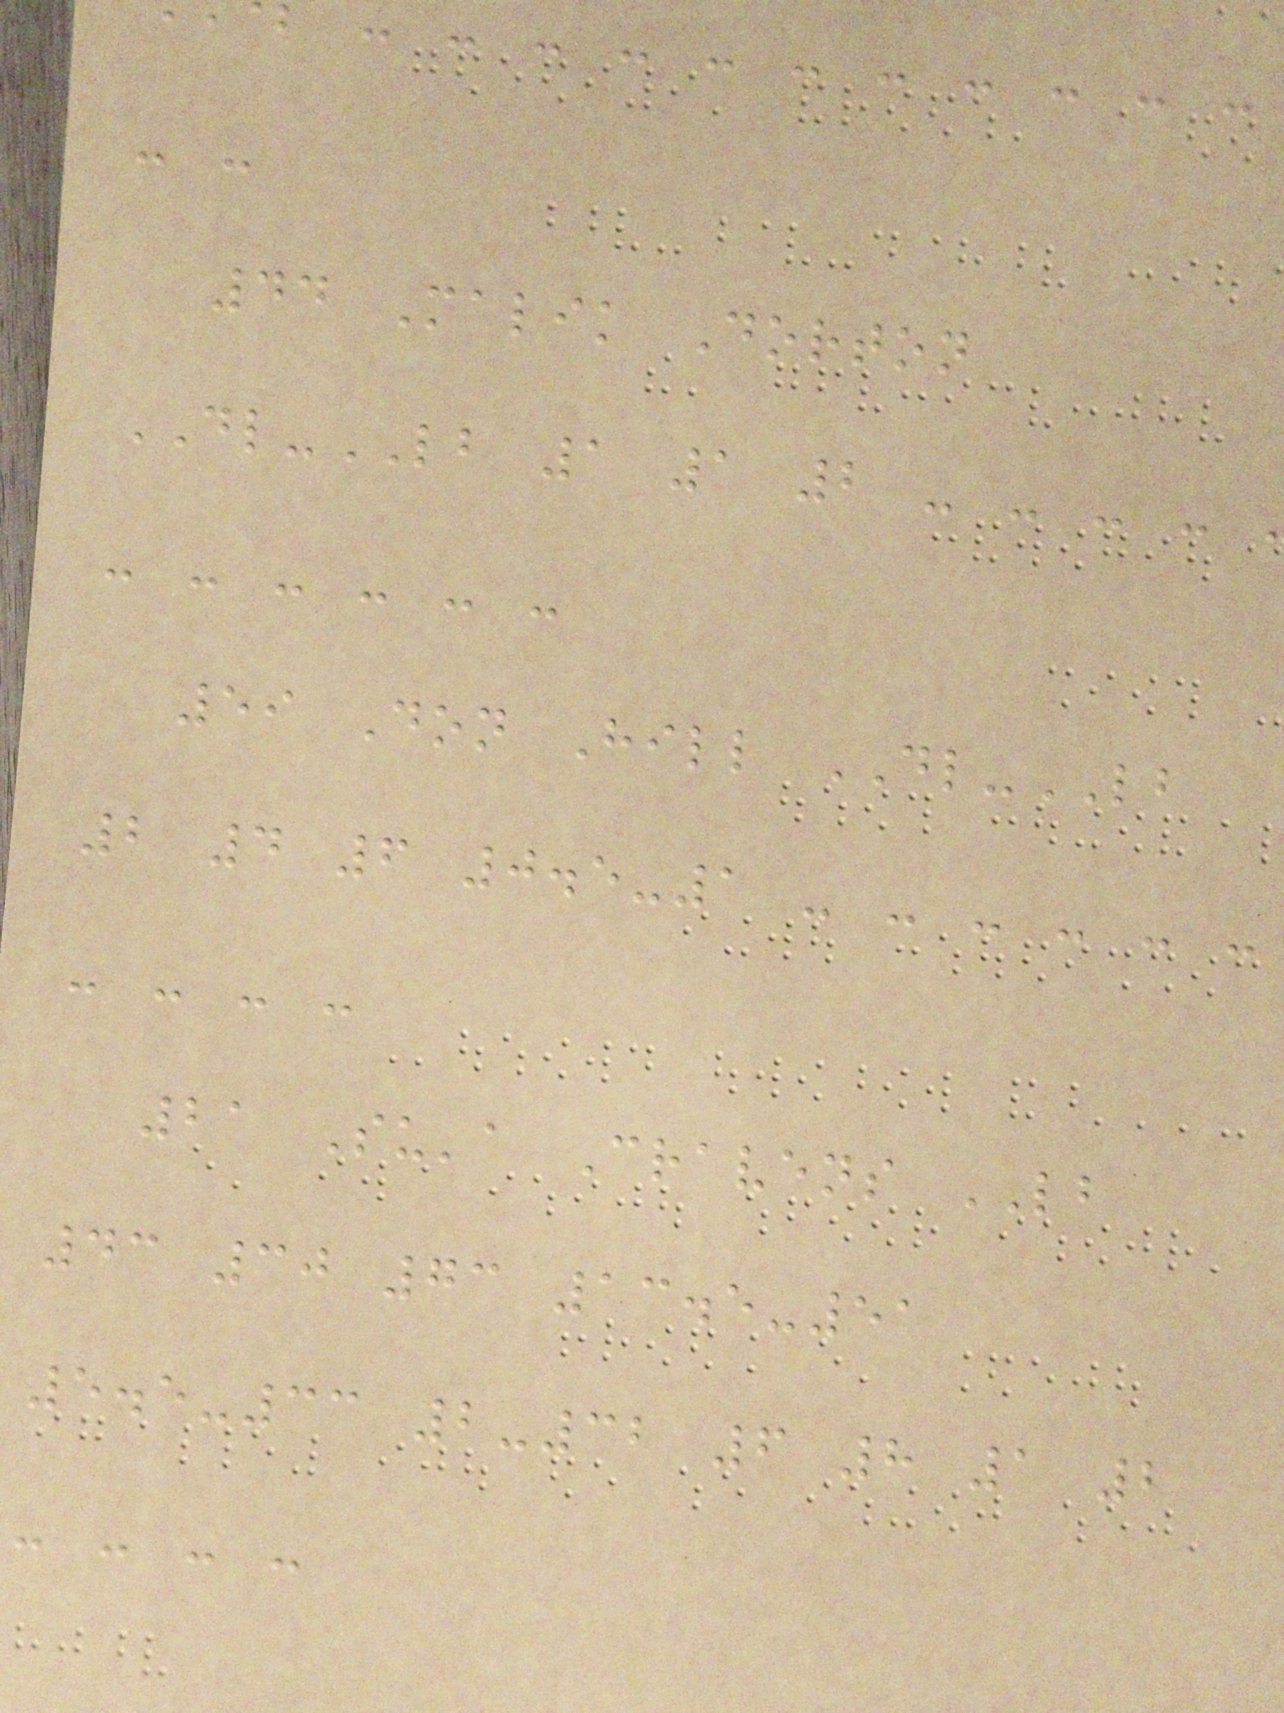- - - - - - - - - -
- -
44 Malik Dorton
DL-LB 1 1 2 - - - -
- - - - - -
59 Don Hill DL-LB
2 4 6 0.5-1 - - - - - -
- - - -
21 Su'a Cravens LB
43 30 73 13.5-51
5.5-33 2-32 6 8 1 2
- - - -
